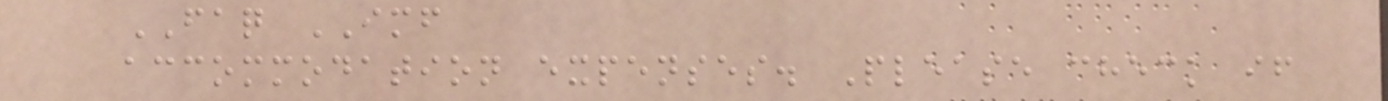FAQ IMF
accommodation expenses. Please check if
